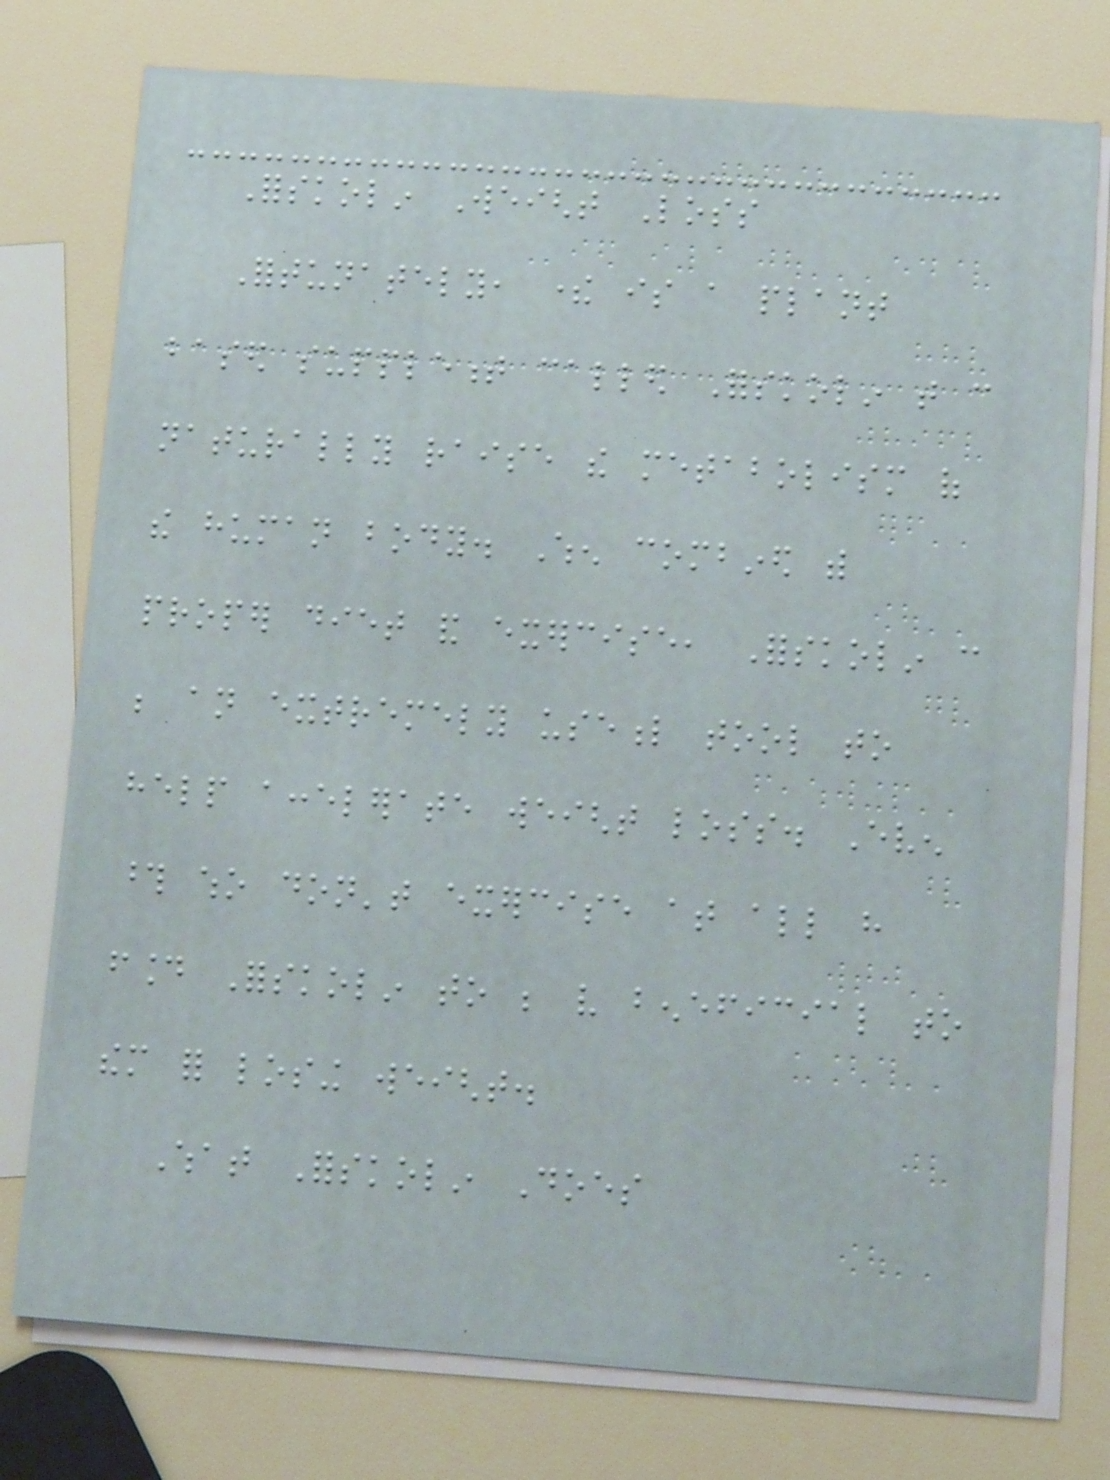Forskolin Weight Loss
Fortunately, there is a plant
based supplement called Forskolin that can
naturally raise the metabolism of
the human body. When combined with
proper diet and exercise, Forskolin can
be an extremely useful tool to
help accelerate weight loss. Even
those who don't exercise at all have
found Forskolin to be very beneficial to
them for losing weight.
What Forskolin Does
